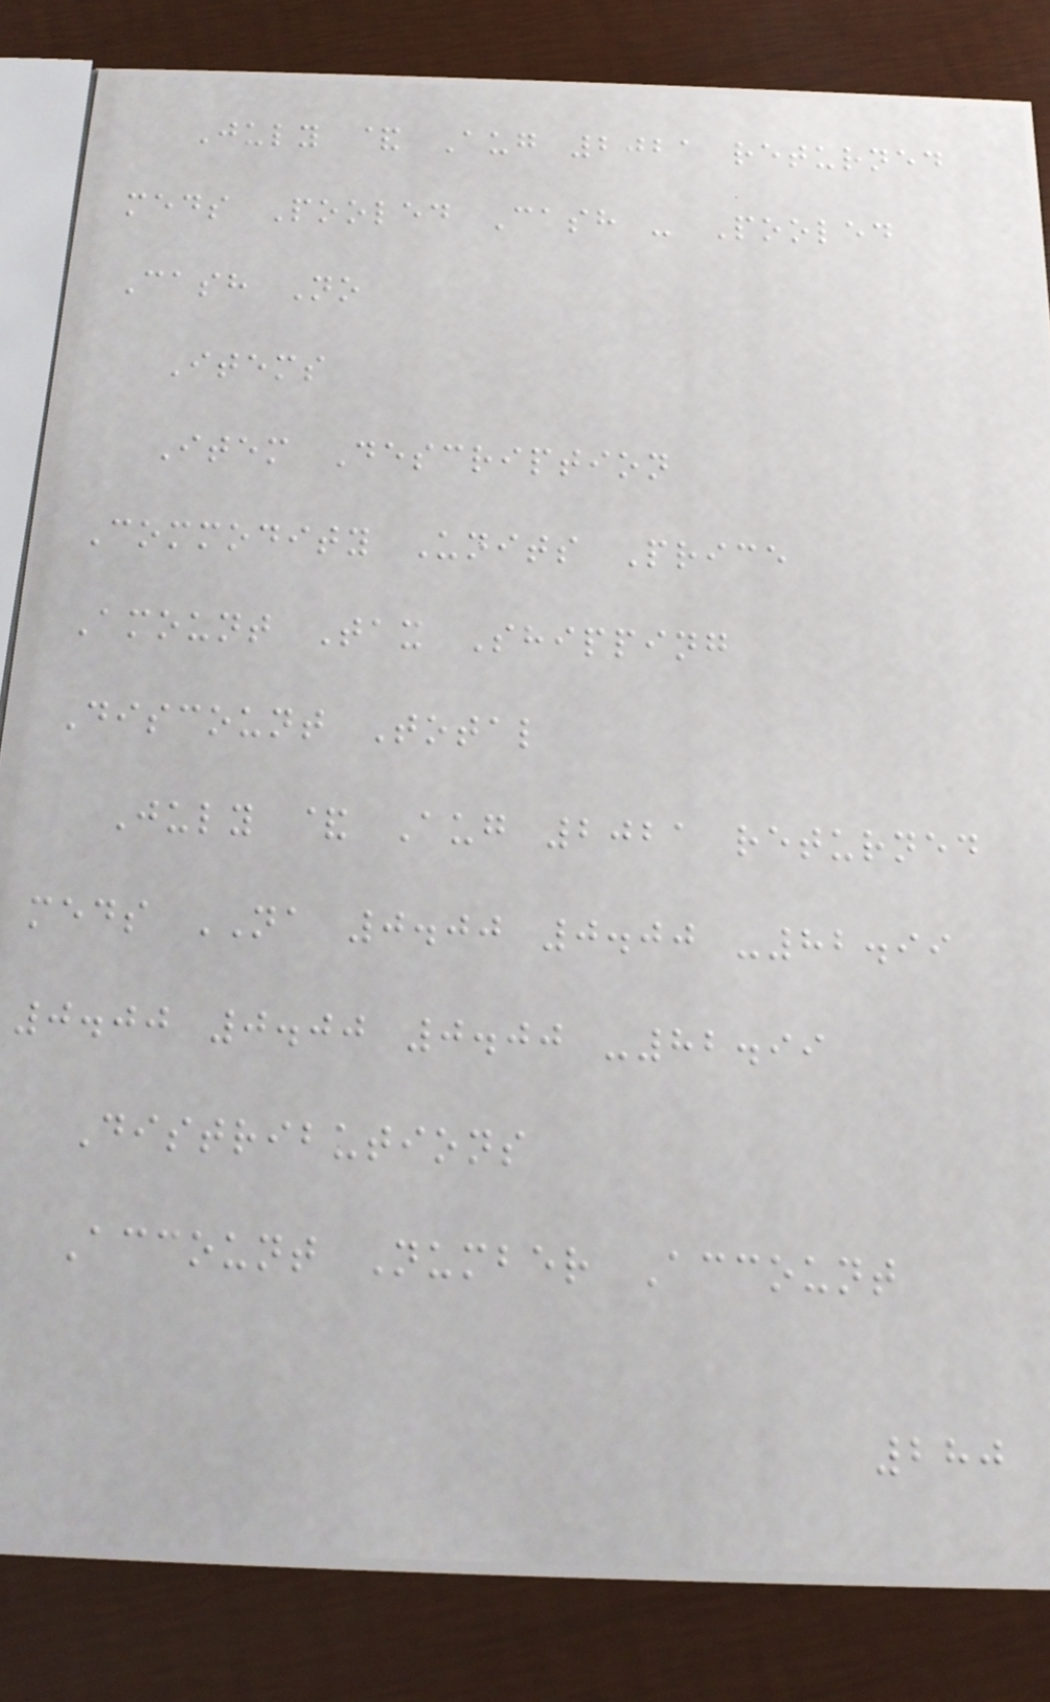July & Aug 2021 returned
meds Pooled Cash - Pooled
Cash No
Items
Item Description
Commodity Units Price
Amount Tax Shipping
Discount Total
July & Aug 2021 returned
meds NA 0.00 0.00 -82.99
0.00 0.00 0.00 -82.99
Distributions
Account Number Account
280
